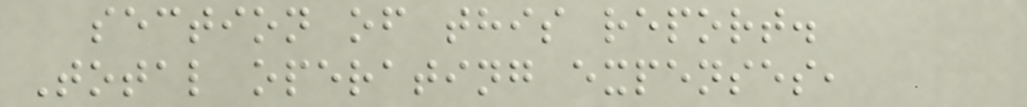section of this report.
Total operating expenses,
